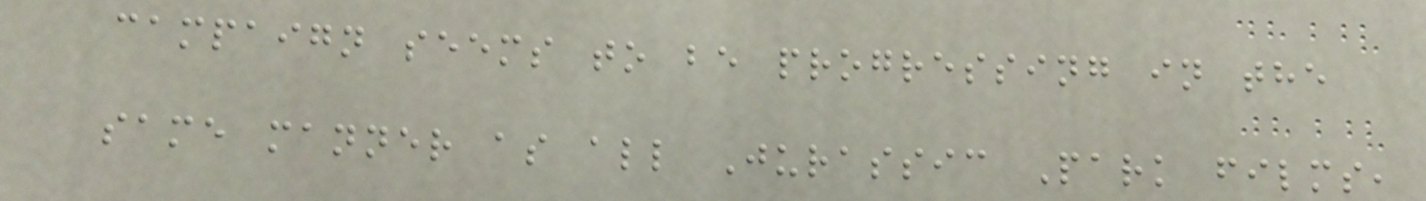campaign seems to be progressing in the
same manner as all Jurassic Park films,
